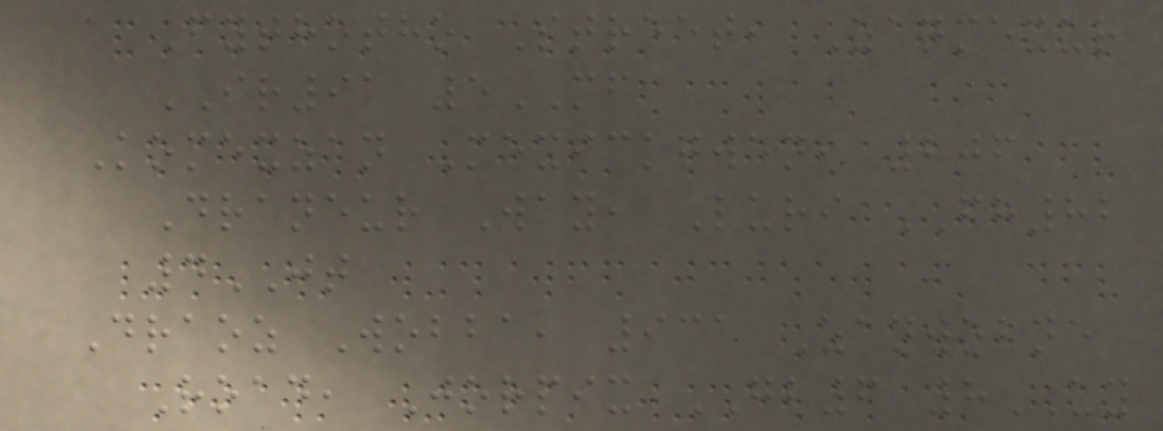Fythotho Street, Zanmexur
IR91 5MF
Komexzan Mexickgwen, 206
Draneur Way, Luri FH82
4JT
Draoz Wobba, 931 Zanwobne
Road, Jorpix GB6 8UY
